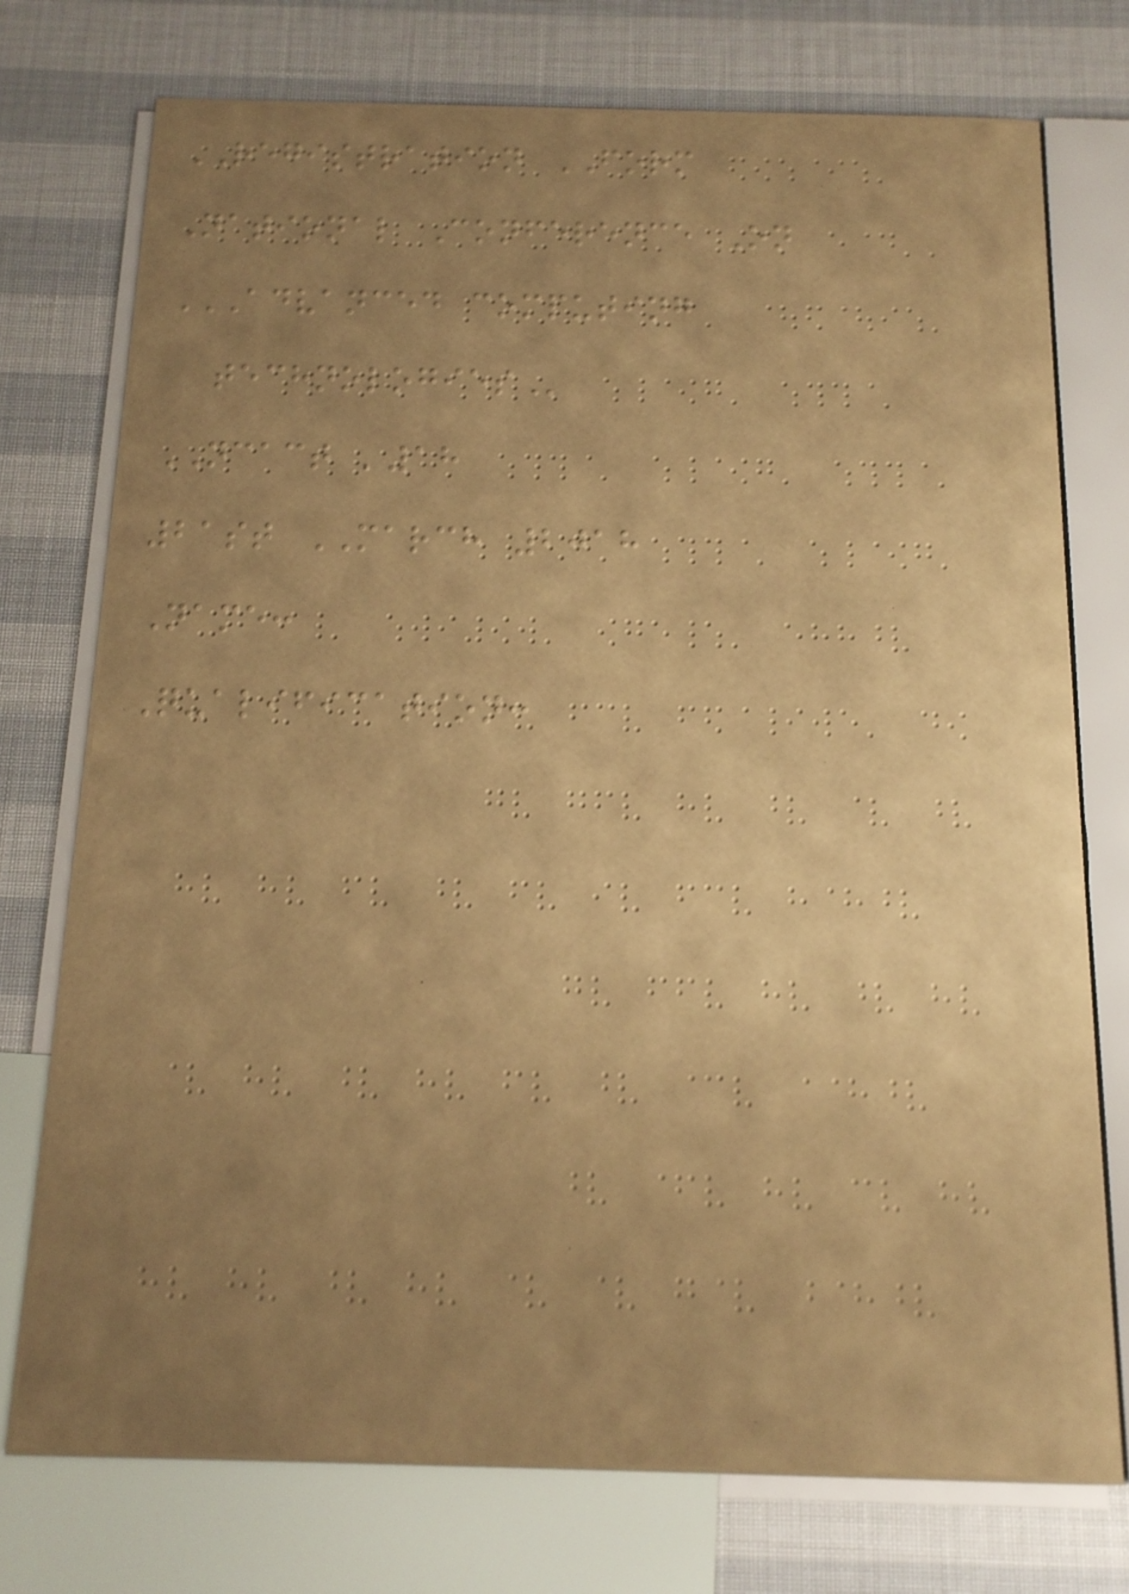REGISTRATION FORM
National Conference On
ADVANCED COMPUTING
TECHNOLOGIES
NCACT '18
21st MARCH 2018
Name:
Qualification:
